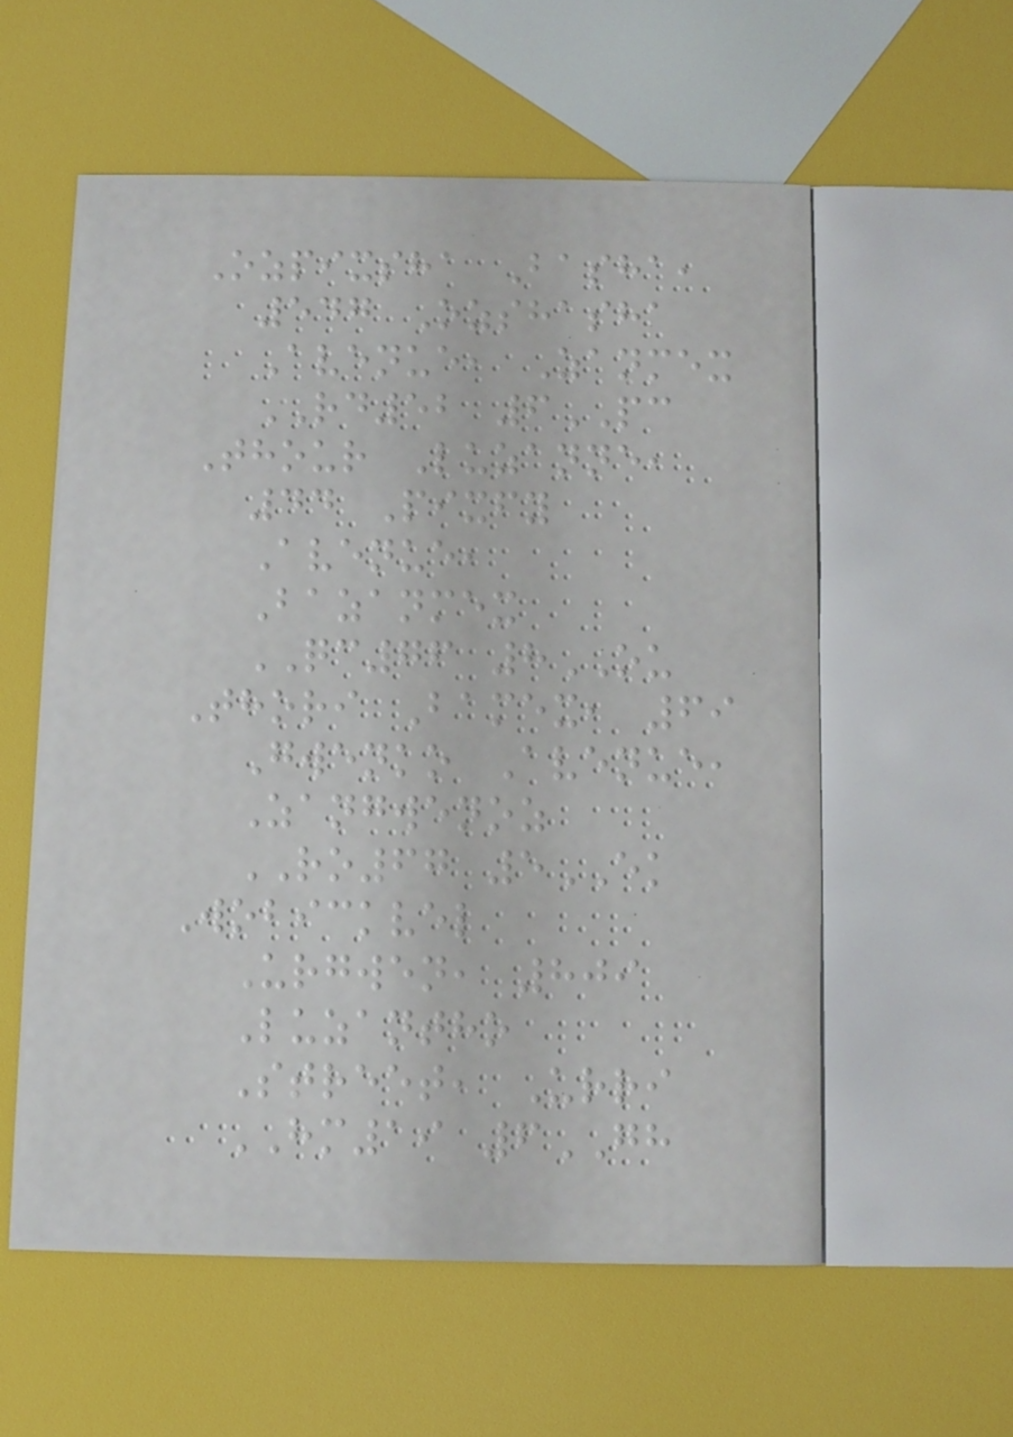Ozpixsha Basha,
547 Ozshasha
Avenue, Zanmex
RD52 6PC
Thour Luzanne,
44 Pixfy
Avenue,
Bazanmex
QC76 8OU
Thori Bamex, 69
Gwenko Avenue,
Zangwenoz
RO67 5EK
Wobickvel
Urgwen, 809
Luzantho
Street, Urri
HM19 6GH
